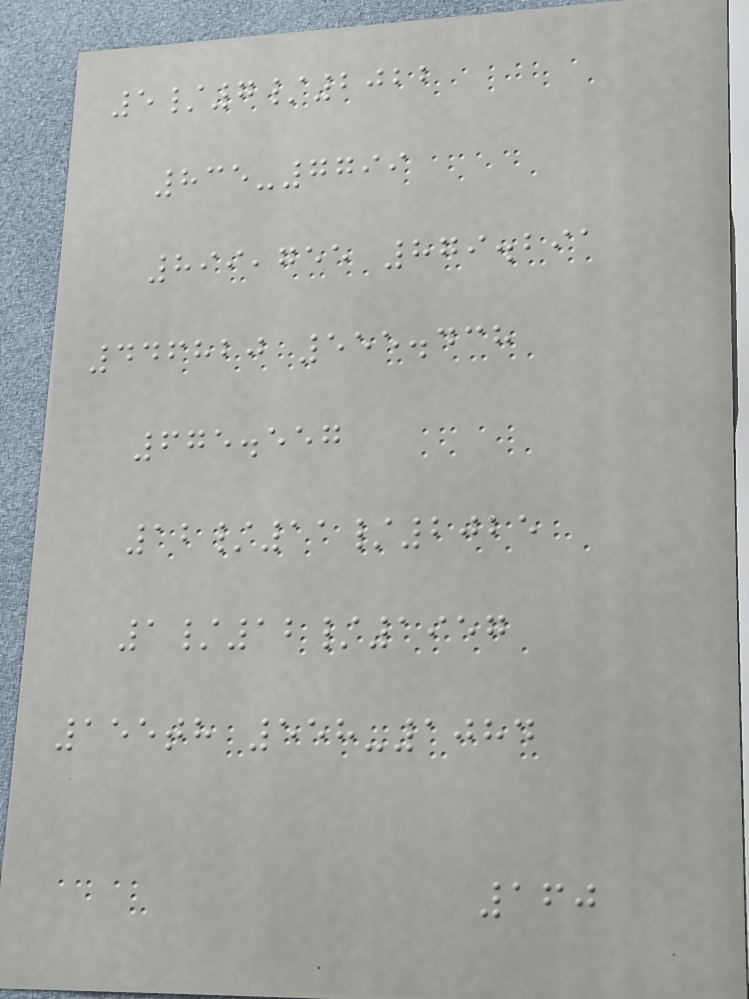5/7/2022
835-7799
899,755 879.291
446820 555.438
675.557
12/11/2025
1/12/1957
155th 558-1084
160
